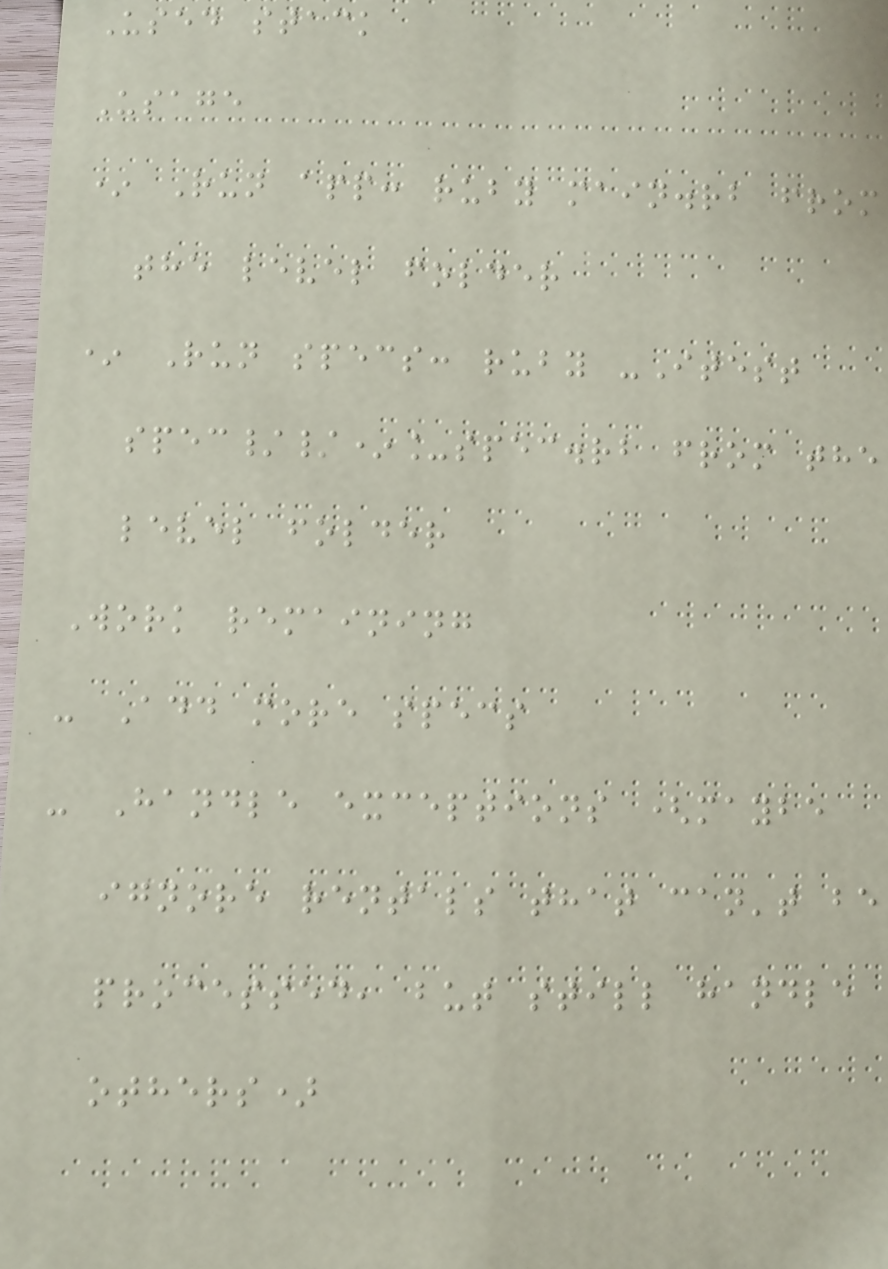Used stack
Usage
* Run app: ruby main.rb from
the level folder
* Run specs: ruby -Itest
spec//*_spec.rb from the
level folder
Work remaining
- Add more specs
- Handle exceptions (maybe
ignore rentals that can't be
processed, but still handle
others)
